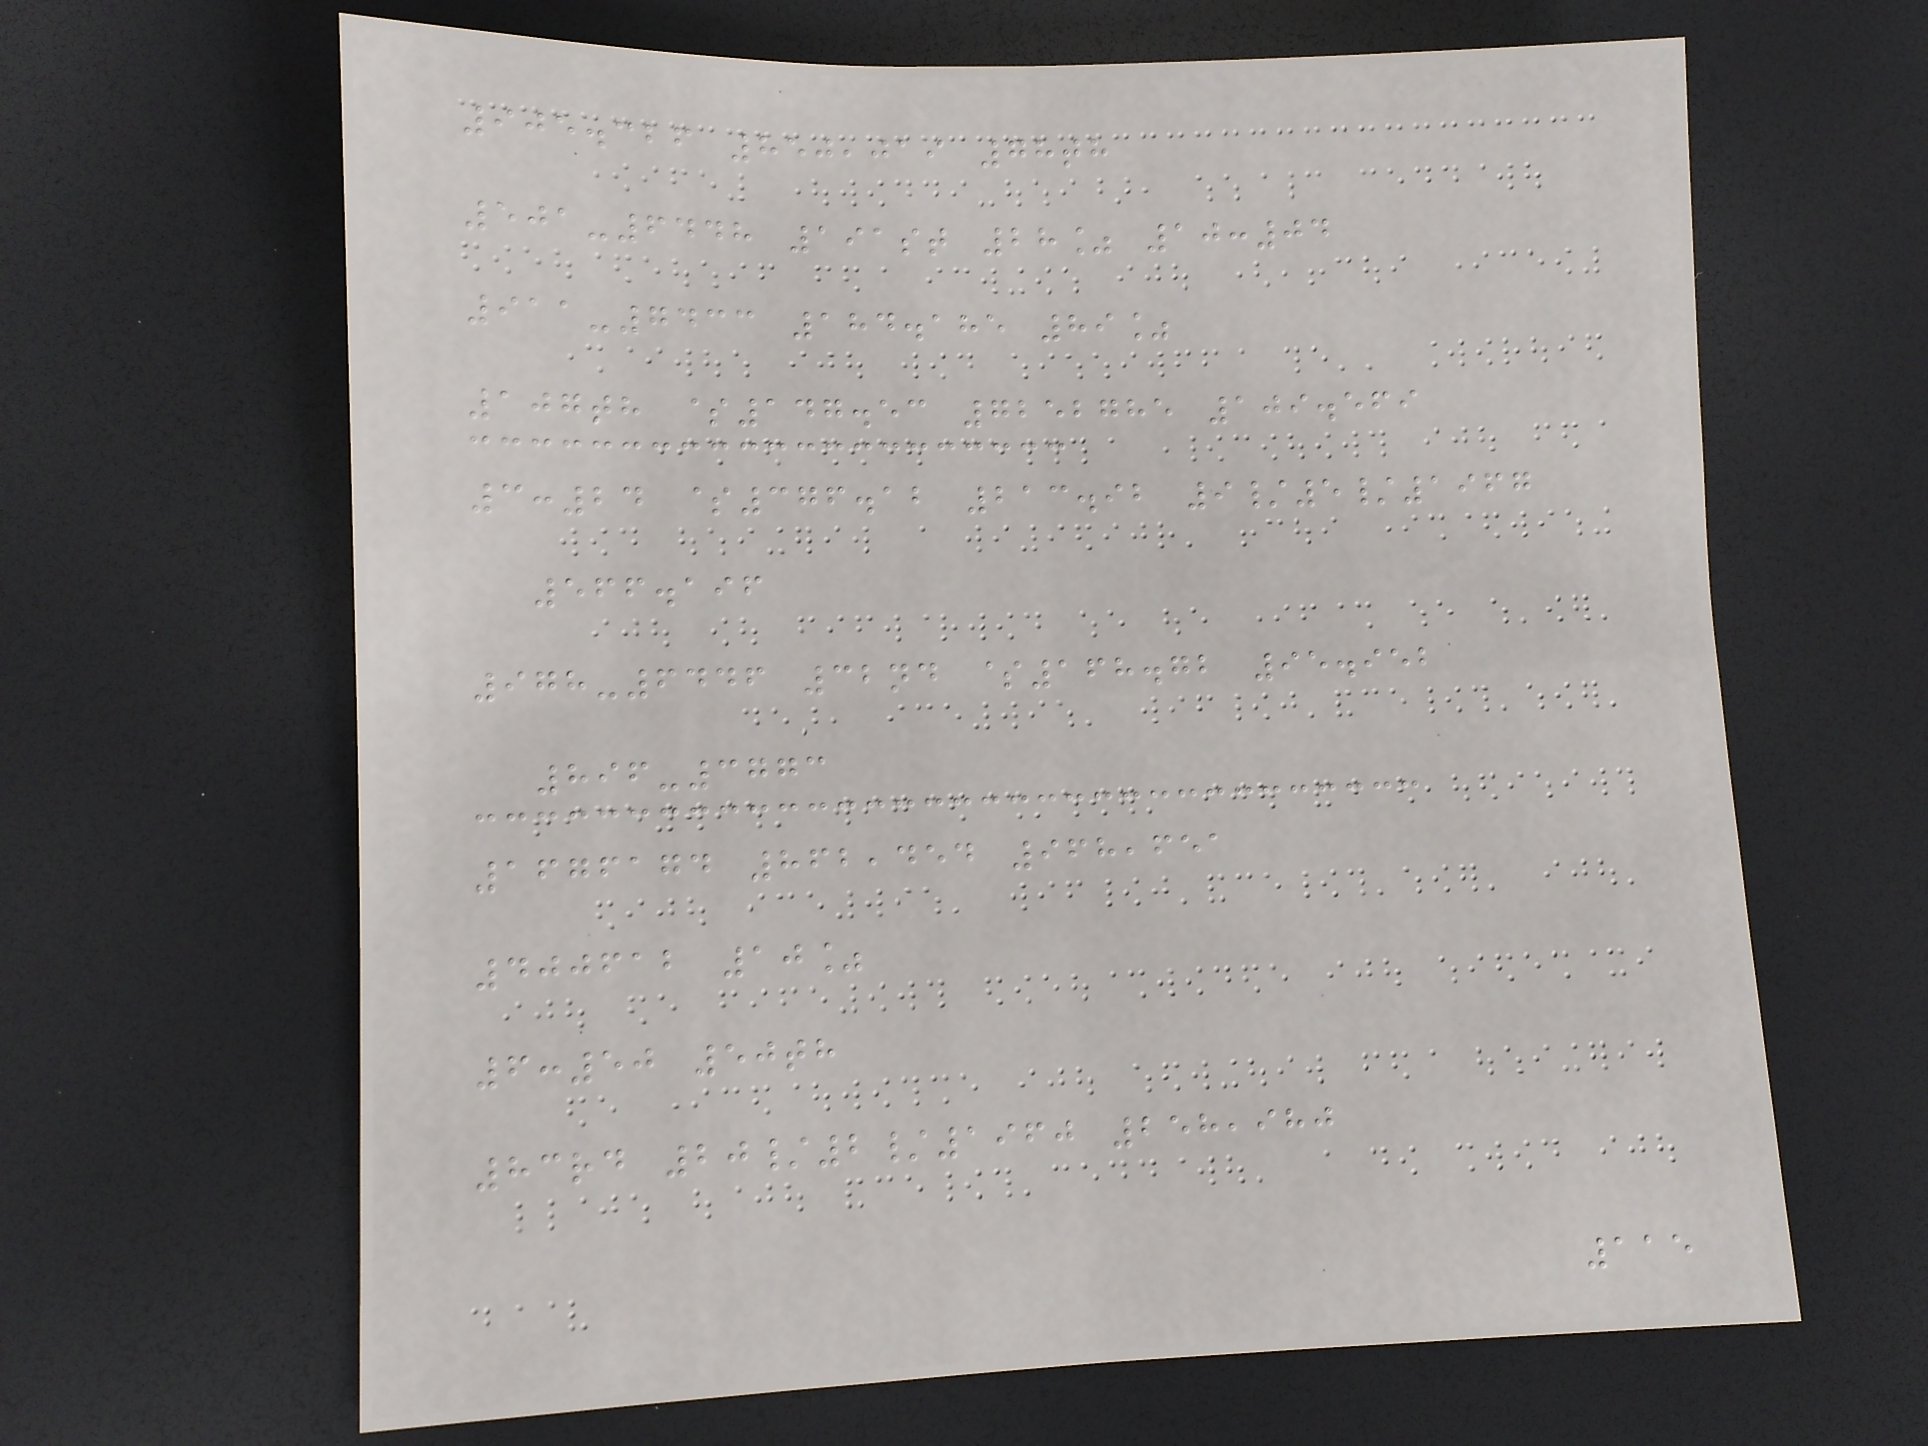905.326 850,019 78th
501-6448 191st 28% 10:04
911-7433 184.185 89%
107th $147.53 7252785 109.569
3:24 $376.12 213.92 9/5/1967
566.196
978-6446 32nd $168.72 95.952
896-3773
1676174 862,454 968,651
400612 10%
6:50 50th
83rd 20/2/1960 258,980
115
